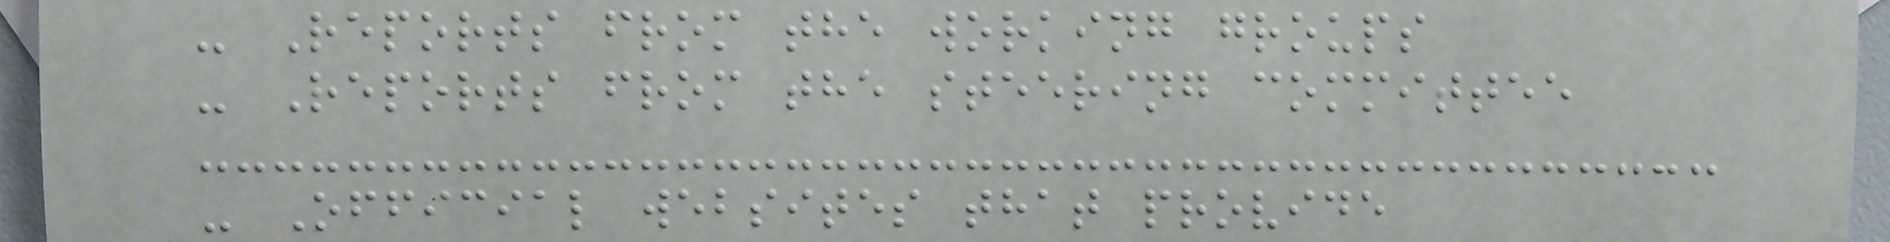- Reports from the working groups
- Reports from the steering committee
- Official websites that provide
